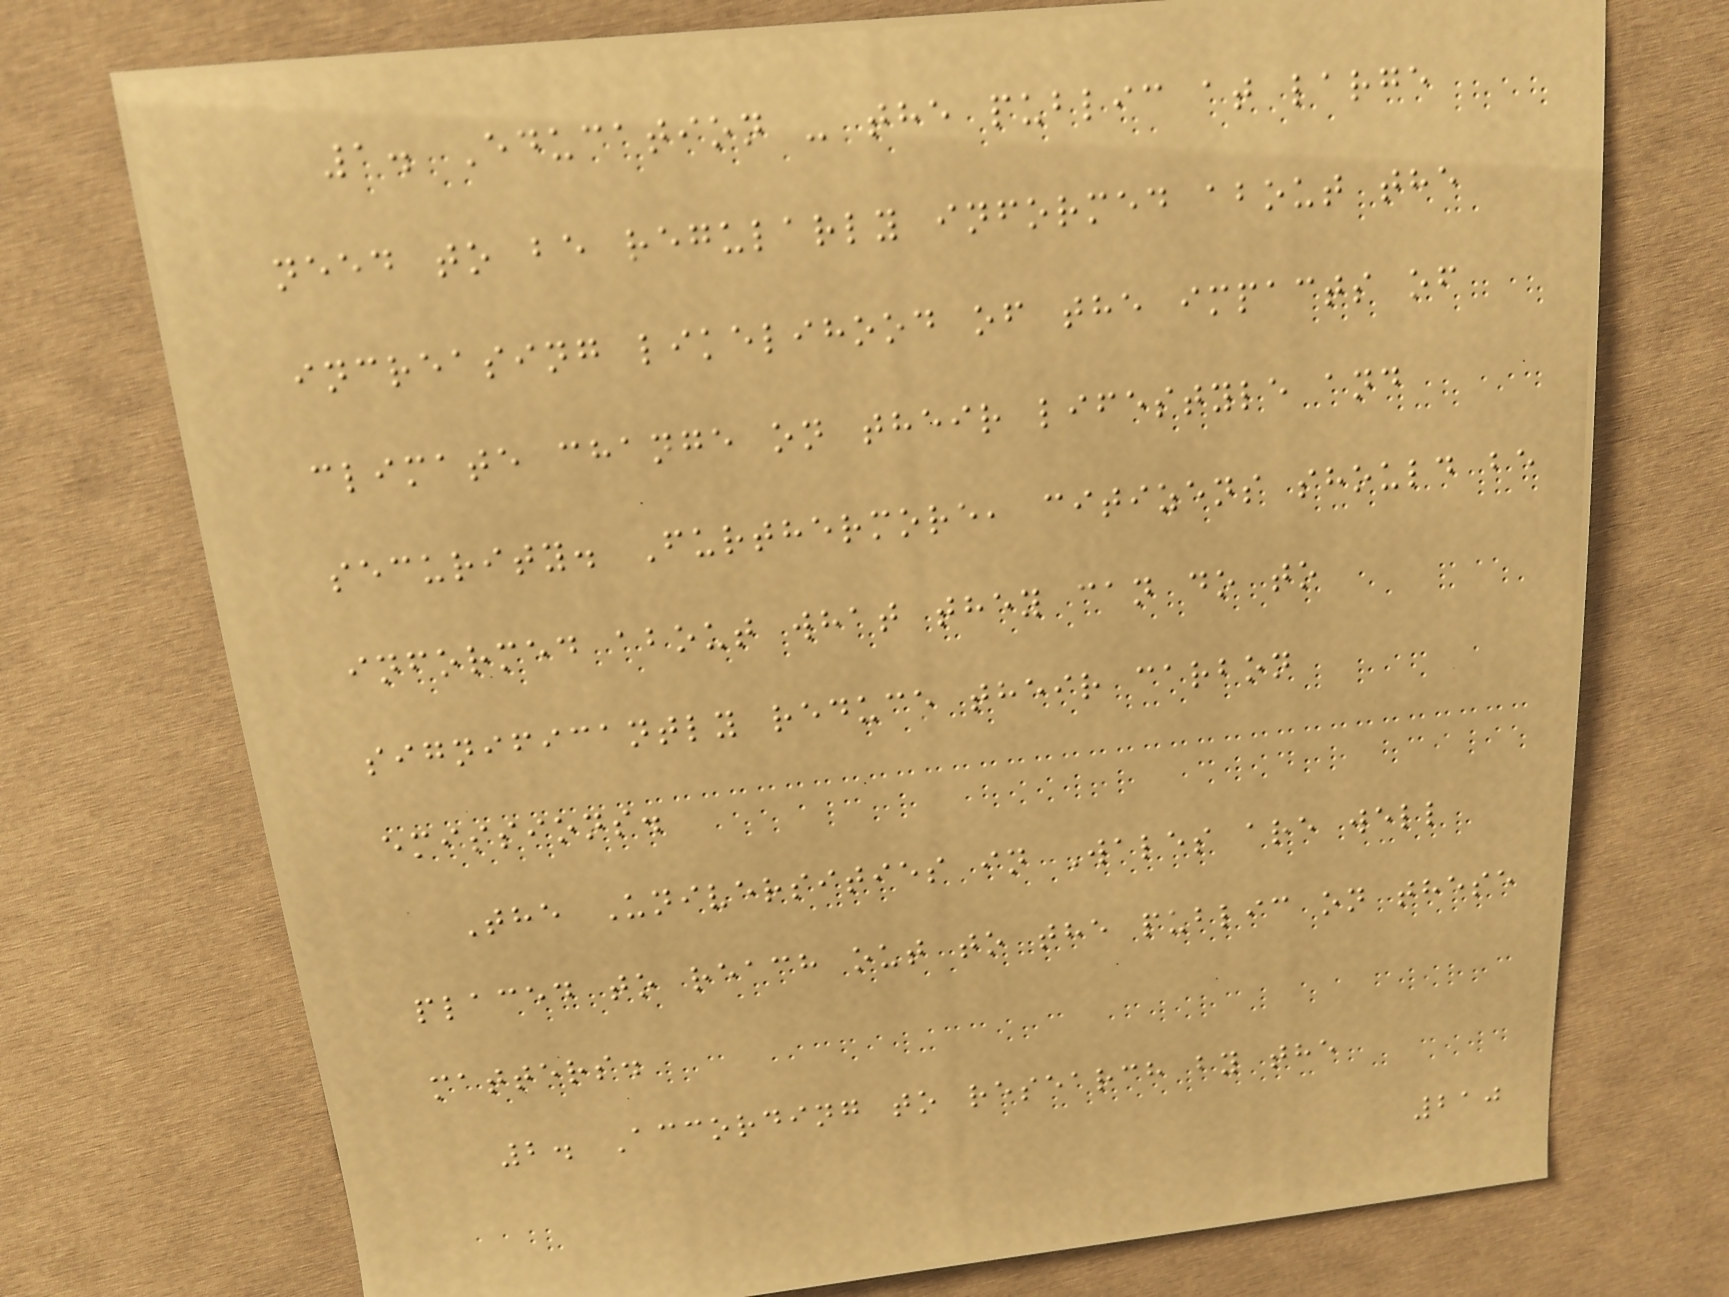1. Education - the public at large
need to be regularly informed about the
increasing likelihood of the impacts of
climate change on their lifestyle and
security. Furthermore, citizens should be
informed about what they can do to
significantly reduce their carbon
emissions.
The Universities in Wales are well
placed to reach out to the public on these
matters.
2. According to research by the
210
